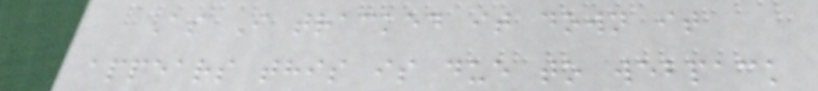As I tracked it down it
appears this is due to webpack
